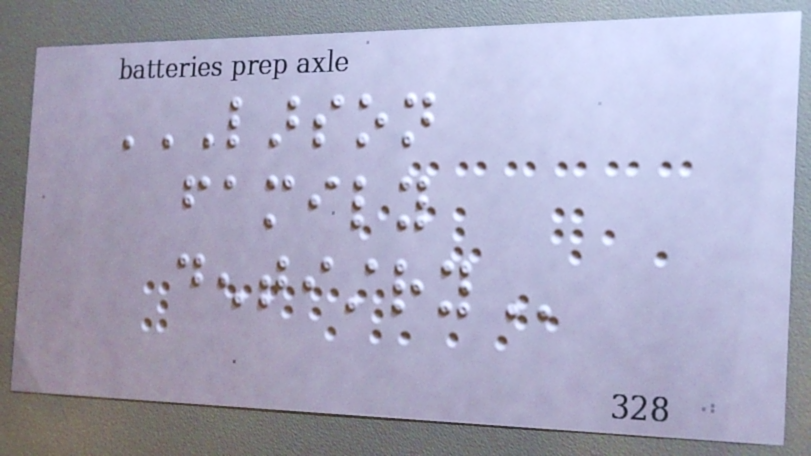LARSON
FAMILY
DENTISTRY
